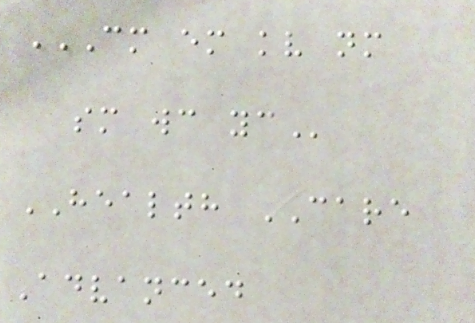CM EM KV NM
SM WC YC
HEALTH CARE
Advanced
